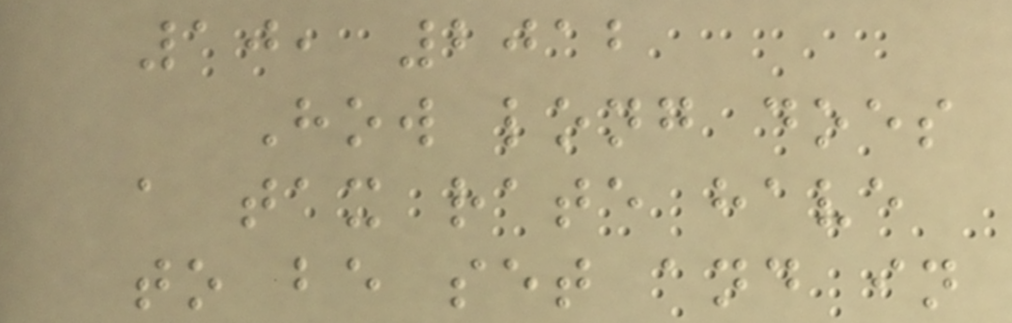10, 2012
How long does
a tax rate have
to be set and in
